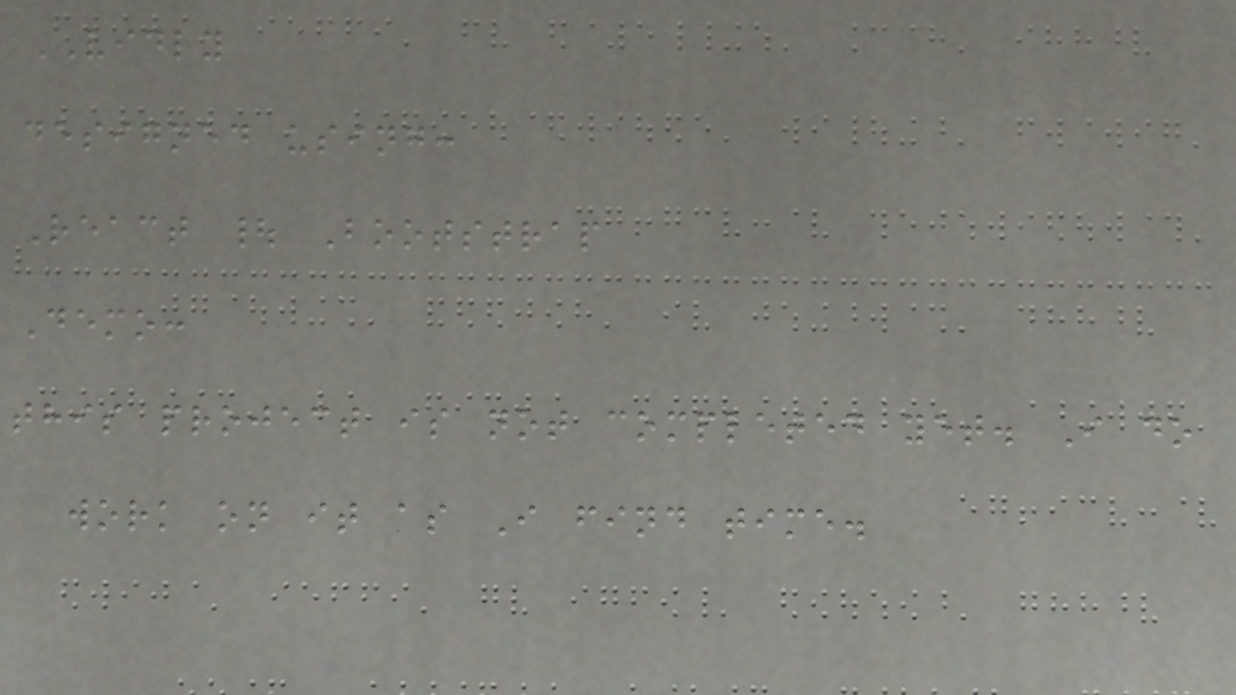VIDLY
designed using:
React | Bootstrap
Demo:
this project is not completed yet. I do
work on it as I find time.
